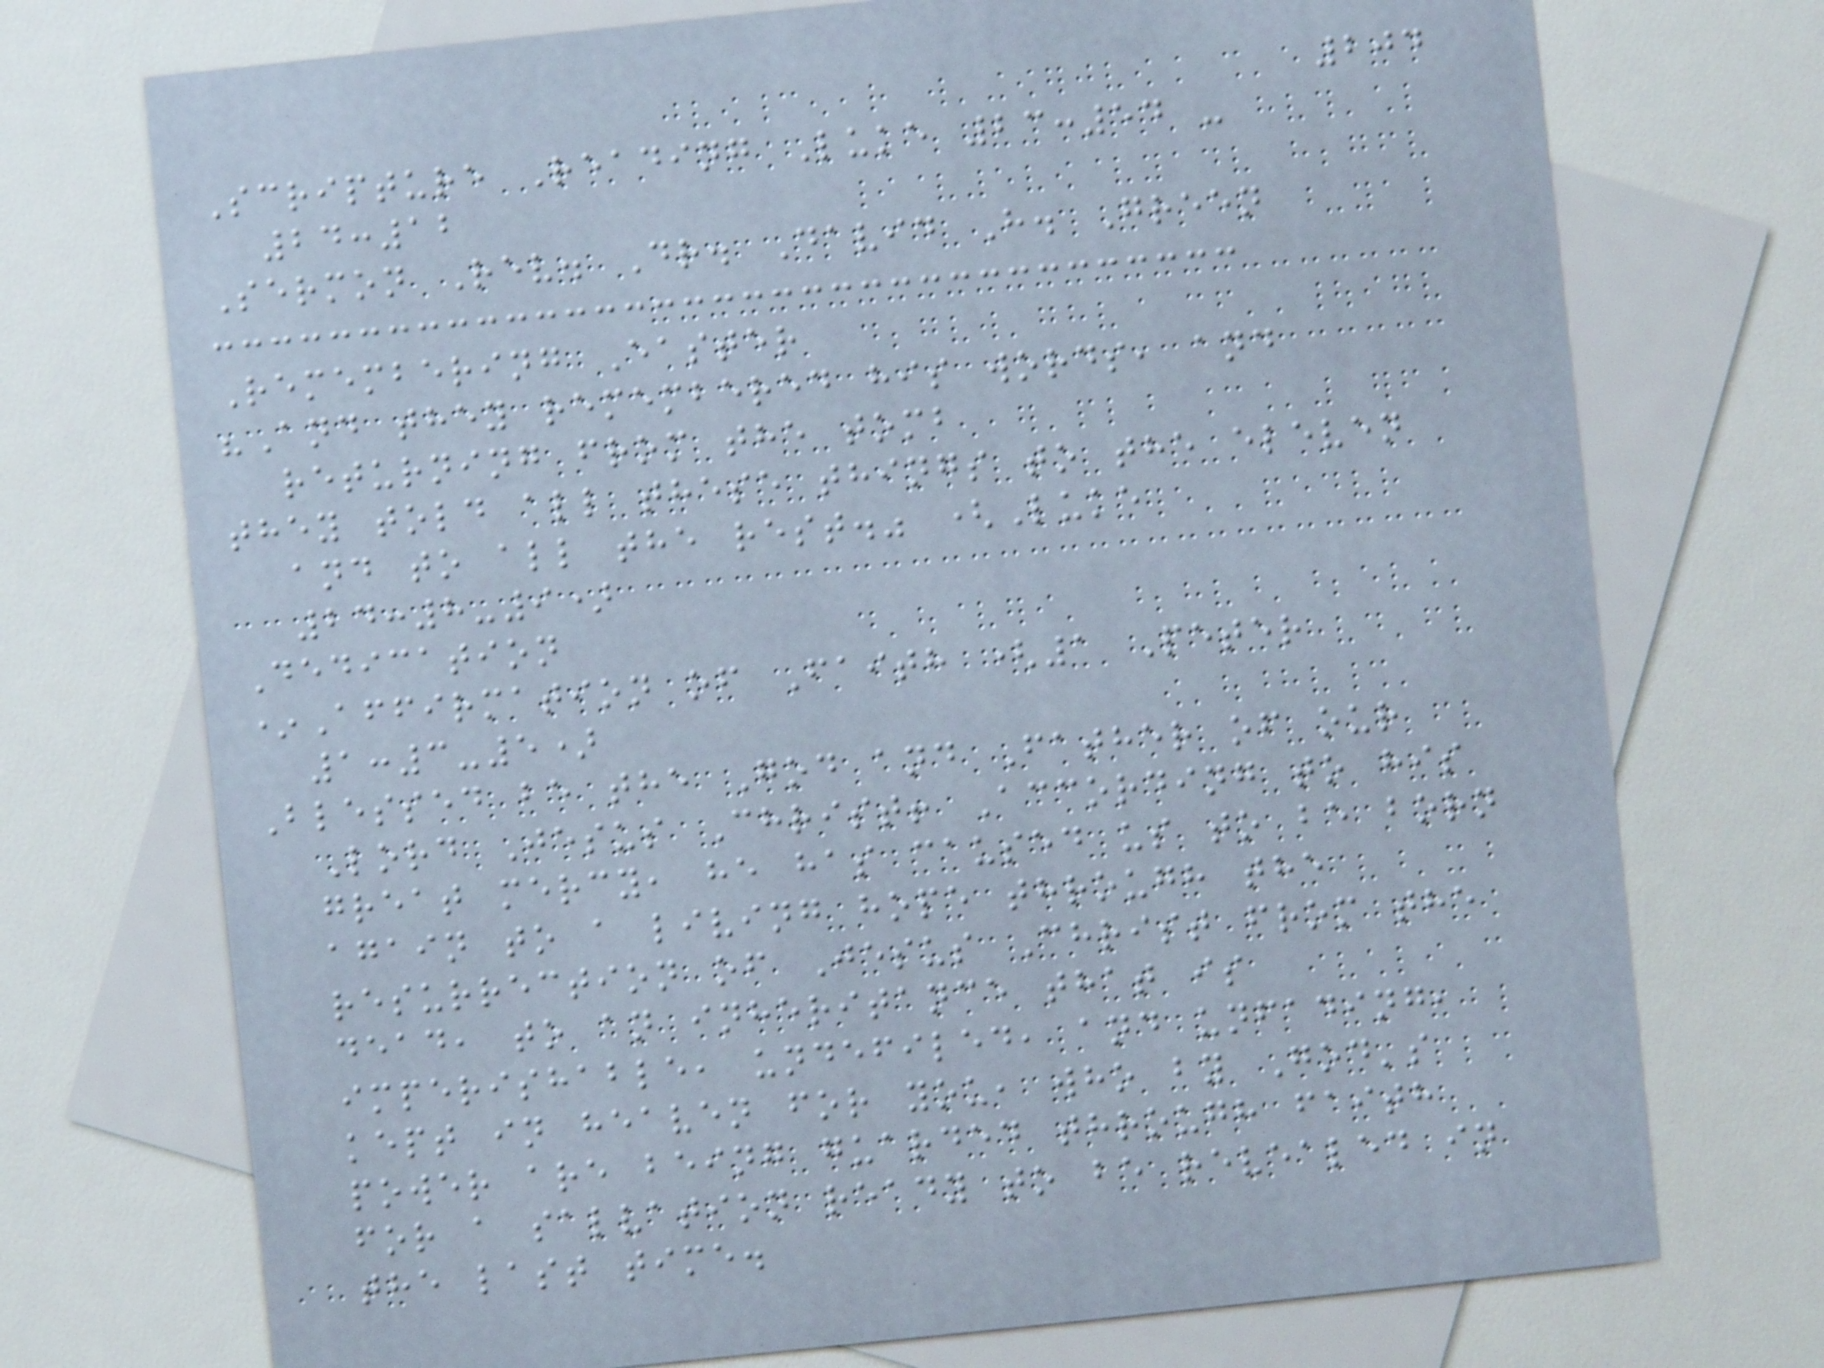204
Scripture Reading Luke 23:54 -
24:12
Sermon Rev. Dr. David H. Green
Remembering Easter
"And they remembered his words, and
returning from the tomb
they told all these things to the eleven
and to all the rest." (Luke
24:8-9)
Dedication
*Affirmation of Faith (1 Peter
1:3-5)
Blessed be the God and Father of our
Lord Jesus Christ! According to his
great mercy, he has caused us to be born
again to a living hope through the
resurrection of Jesus Christ from the
dead, to an inheritance that is
imperishable, undefiled, and unfading,
kept in heaven for you, who by God's
power are being guarded through faith
for a salvation ready to be revealed in
the last time.
